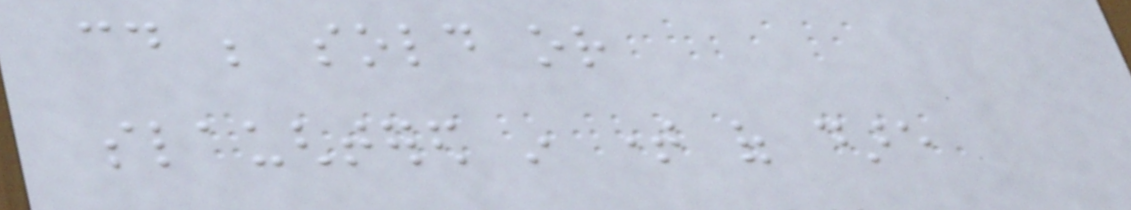could be sold or
slaughtered in time of dare
